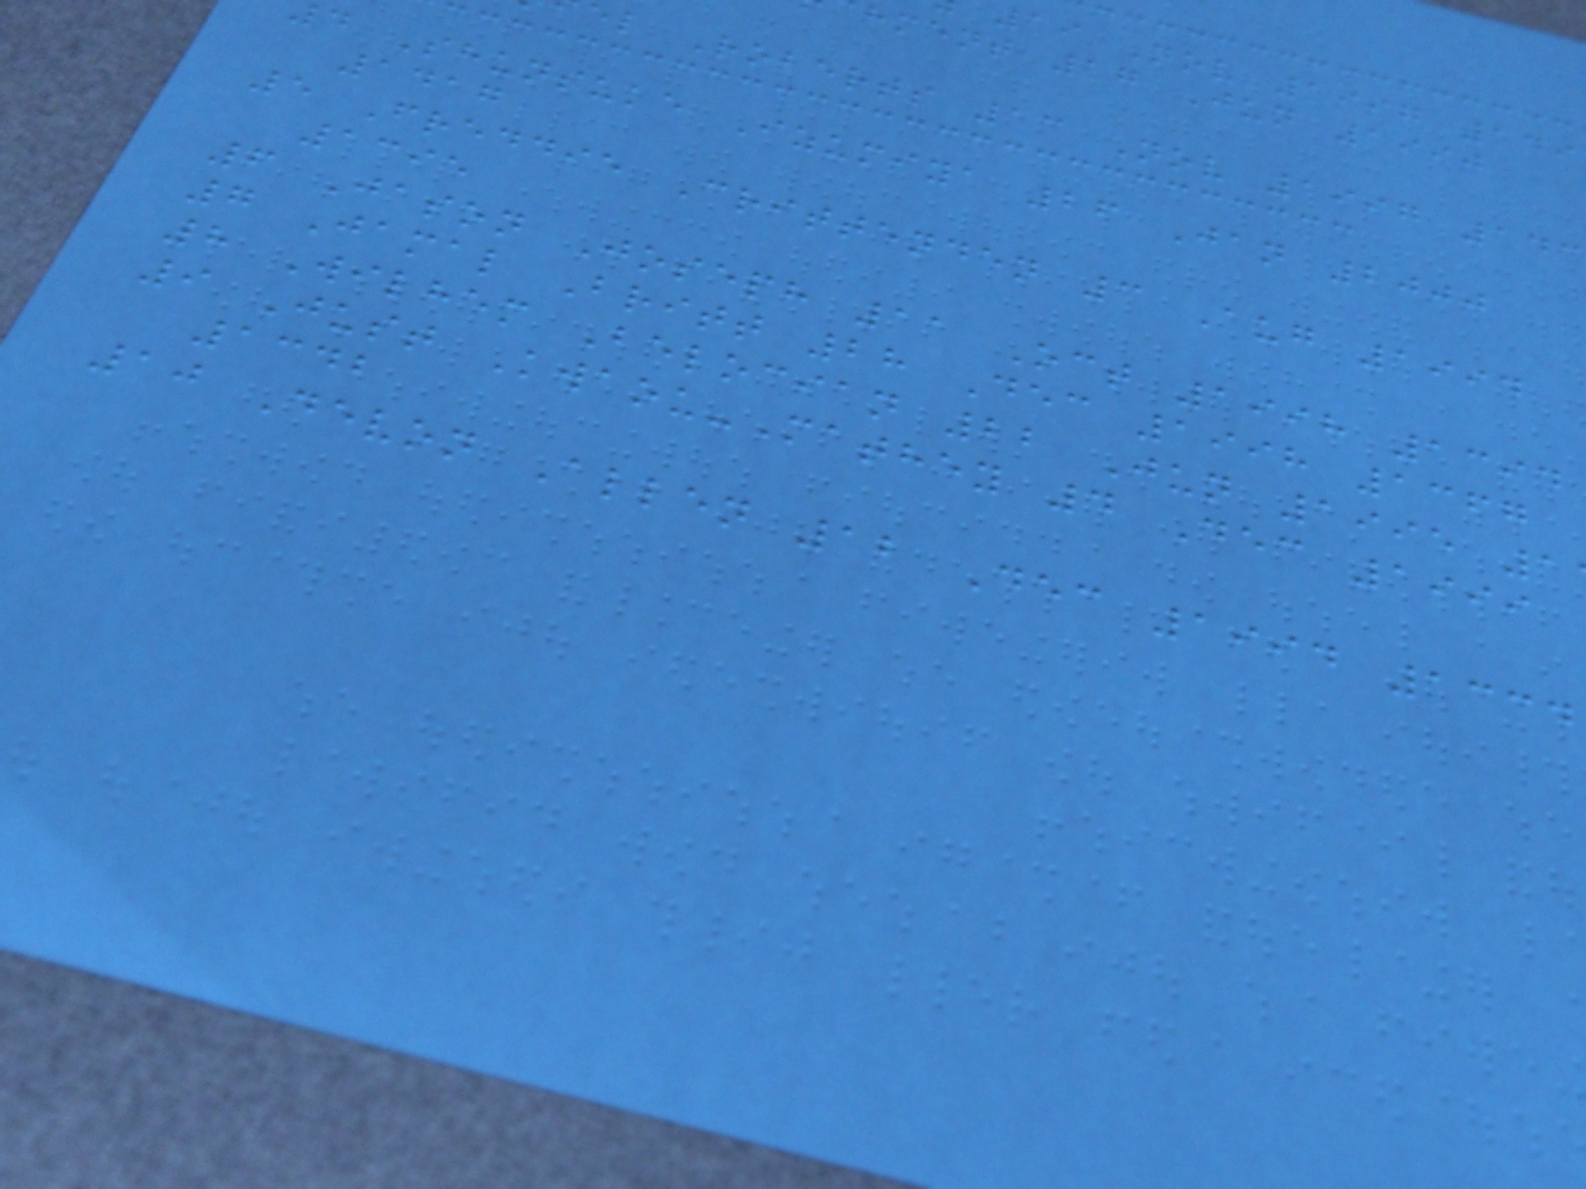19 Nov 1997 149
hment 17 Jun 1990
el Roberts 13 Nov 1997 143
d Shunsuke Izumiya 26 Jan 2000
1417
5 Freddie Crittenden 3 Aug 1994
1395
6 Jason Joseph 11 Oct 1998 1394
7 Jamal Britt 28 Dec 1998 1367
8 Wilhem Belocian 22 Jun 1995 1
9 Just Kwaou-Mathey 4 Dec 1999
1342
10 Devon Allen 12 Dec 1994 1334
